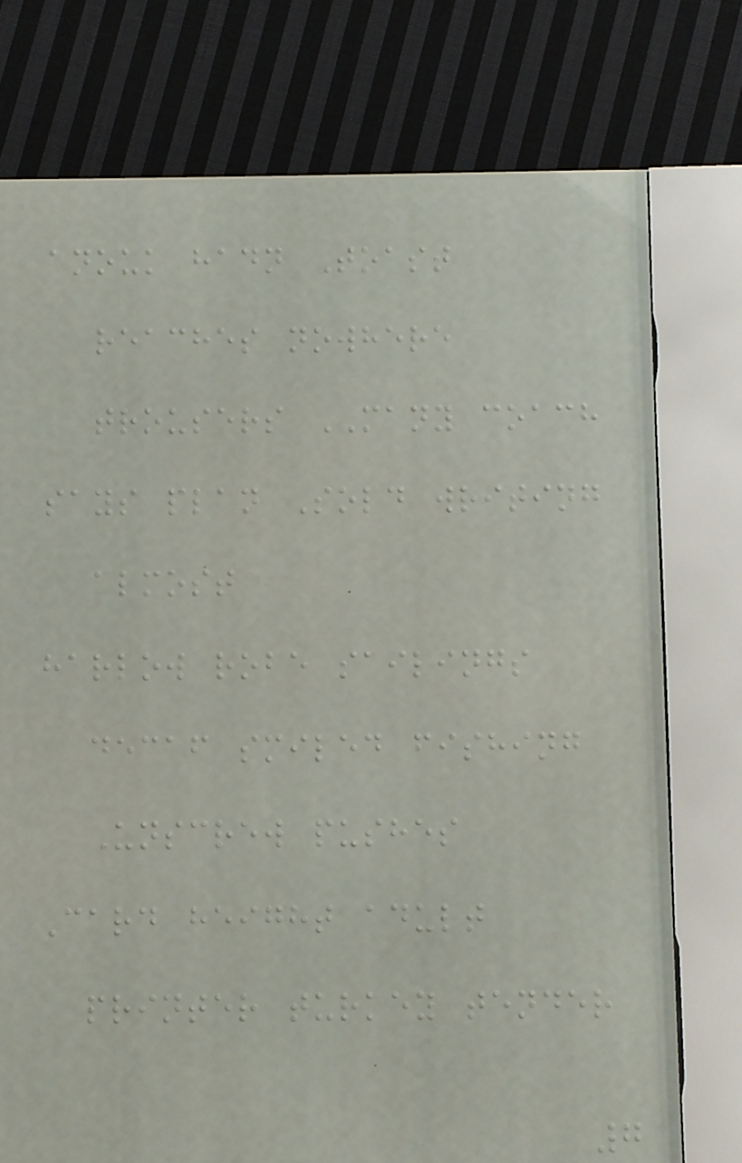anouk hadn Toast
reaches nowhere
trousers MANY coach
says plan Sold writing
almost
harlow robe sailings
decaf smiled fishing
Unscrew pushes
Card height adult
printer turkey tender
7
